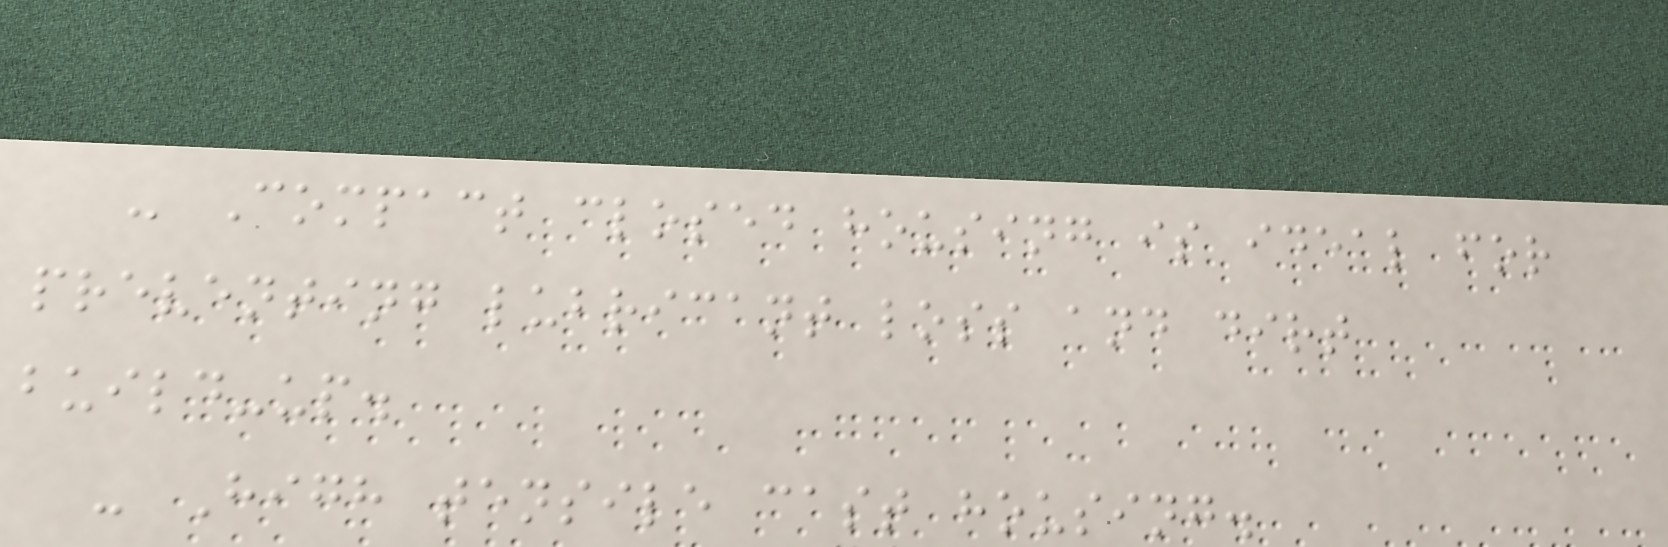- Compact closed housing is ideal for
preventing lubricant loss and dirt
build-up.
- High tensile cast housing.
